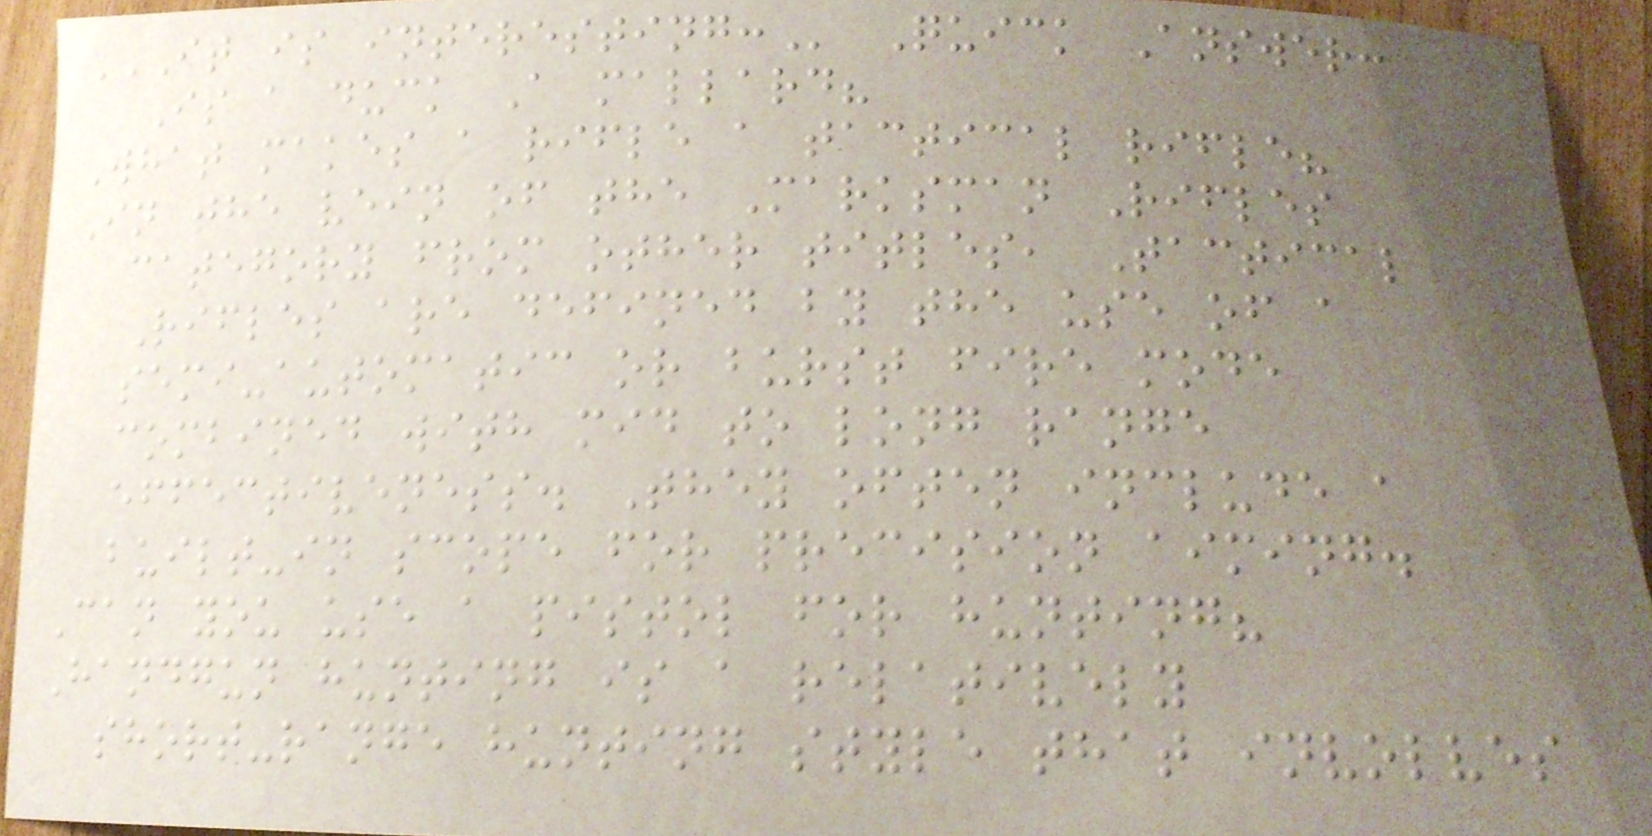IT IS INTERESTING: Quick Answer:
Is a duck A mallard?
What makes a rifle a tactical rifle?
In the vein of the Marksman Rifles
category from other titles, Tactical
Rifles are defined by the use of a
semi-automatic or burst fire mode
combined with mid to long range
effectiveness. They often include a
built-in scope for precision aiming.
Can you use a pistol for hunting?
Handgun hunting is a relatively
short-range hunting style that involves
